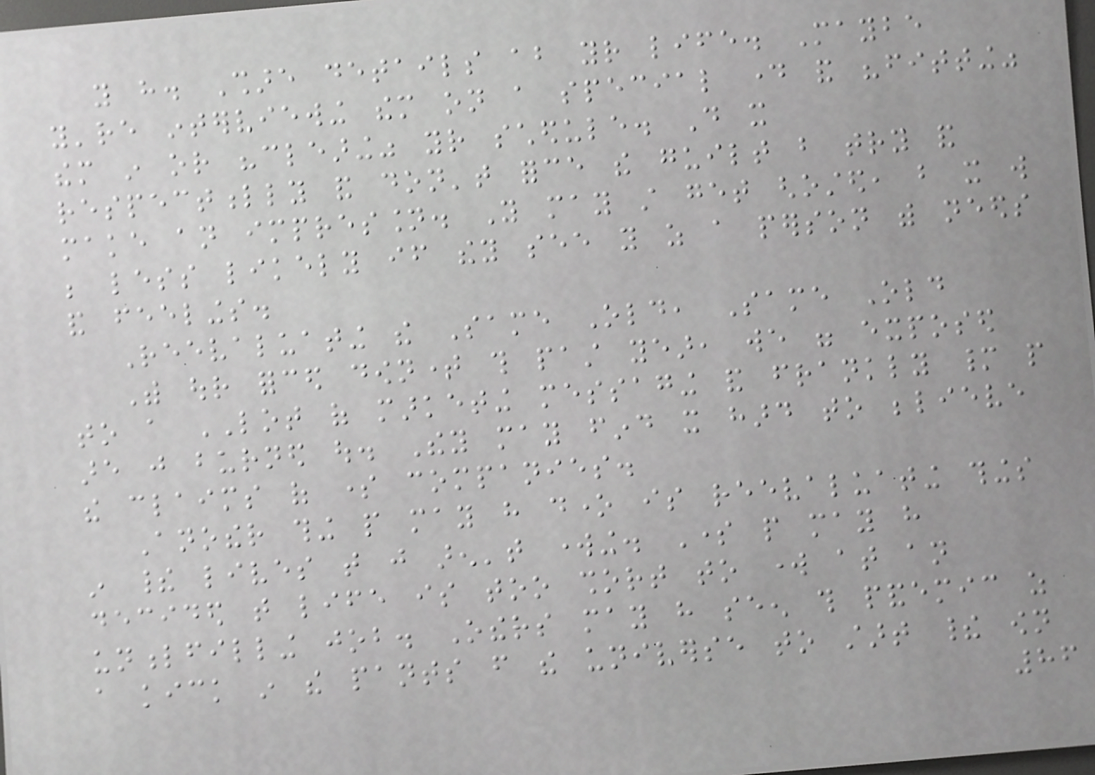you have. Share details about your life. Maybe
you're interviewing them on a special day and "fitting"
them in or "clearing" your schedule. Do it
respectfully and don't force the guilt but try and
make an impression. You may still get ghosted, but it will
be less likely if they see you as a person with needs
and feelings.
Reevaluating the Same Old, Same Old
With our forced downtime this past year, we were exposed
to a LOT of marketing messaging and frankly many people
are just burned out. They may find it hard to believe
the claims of some companies.
Another thing people may have done is reevaluating things
in their lives that just aren't working. Some people may have
decided that life is too short to work at an
unfulfilling job. Others may have seen this pandemic as
a kick in the pants from the universe to start their own
86
